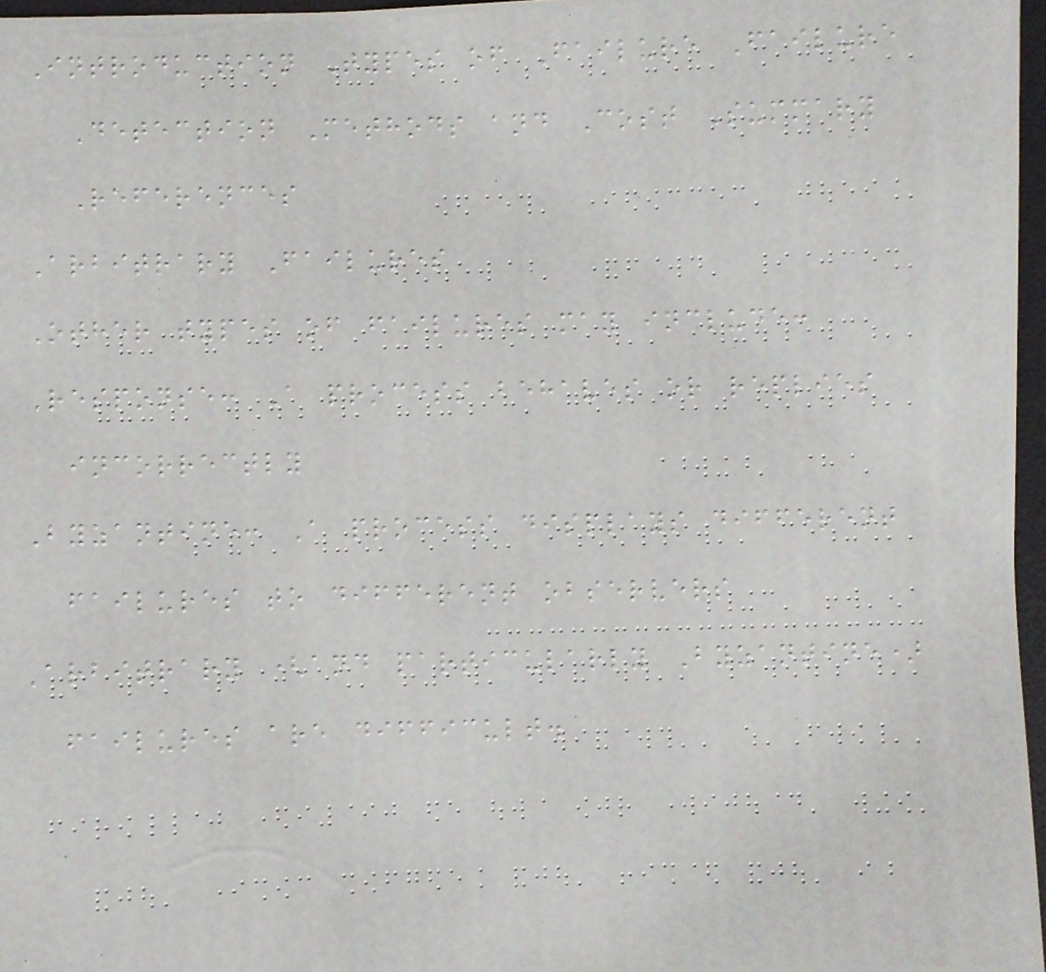Introduction Types of Failure Failure
Detection Methods and Cost Summary
References
Arbitrary Failures
Other types of failures may include:
Response: A process behaves or replies
incorrectly
Byzantine: A process displays different
failures to different observers
Arbitrary (and particularly Byzantine)
failures are difficult.
